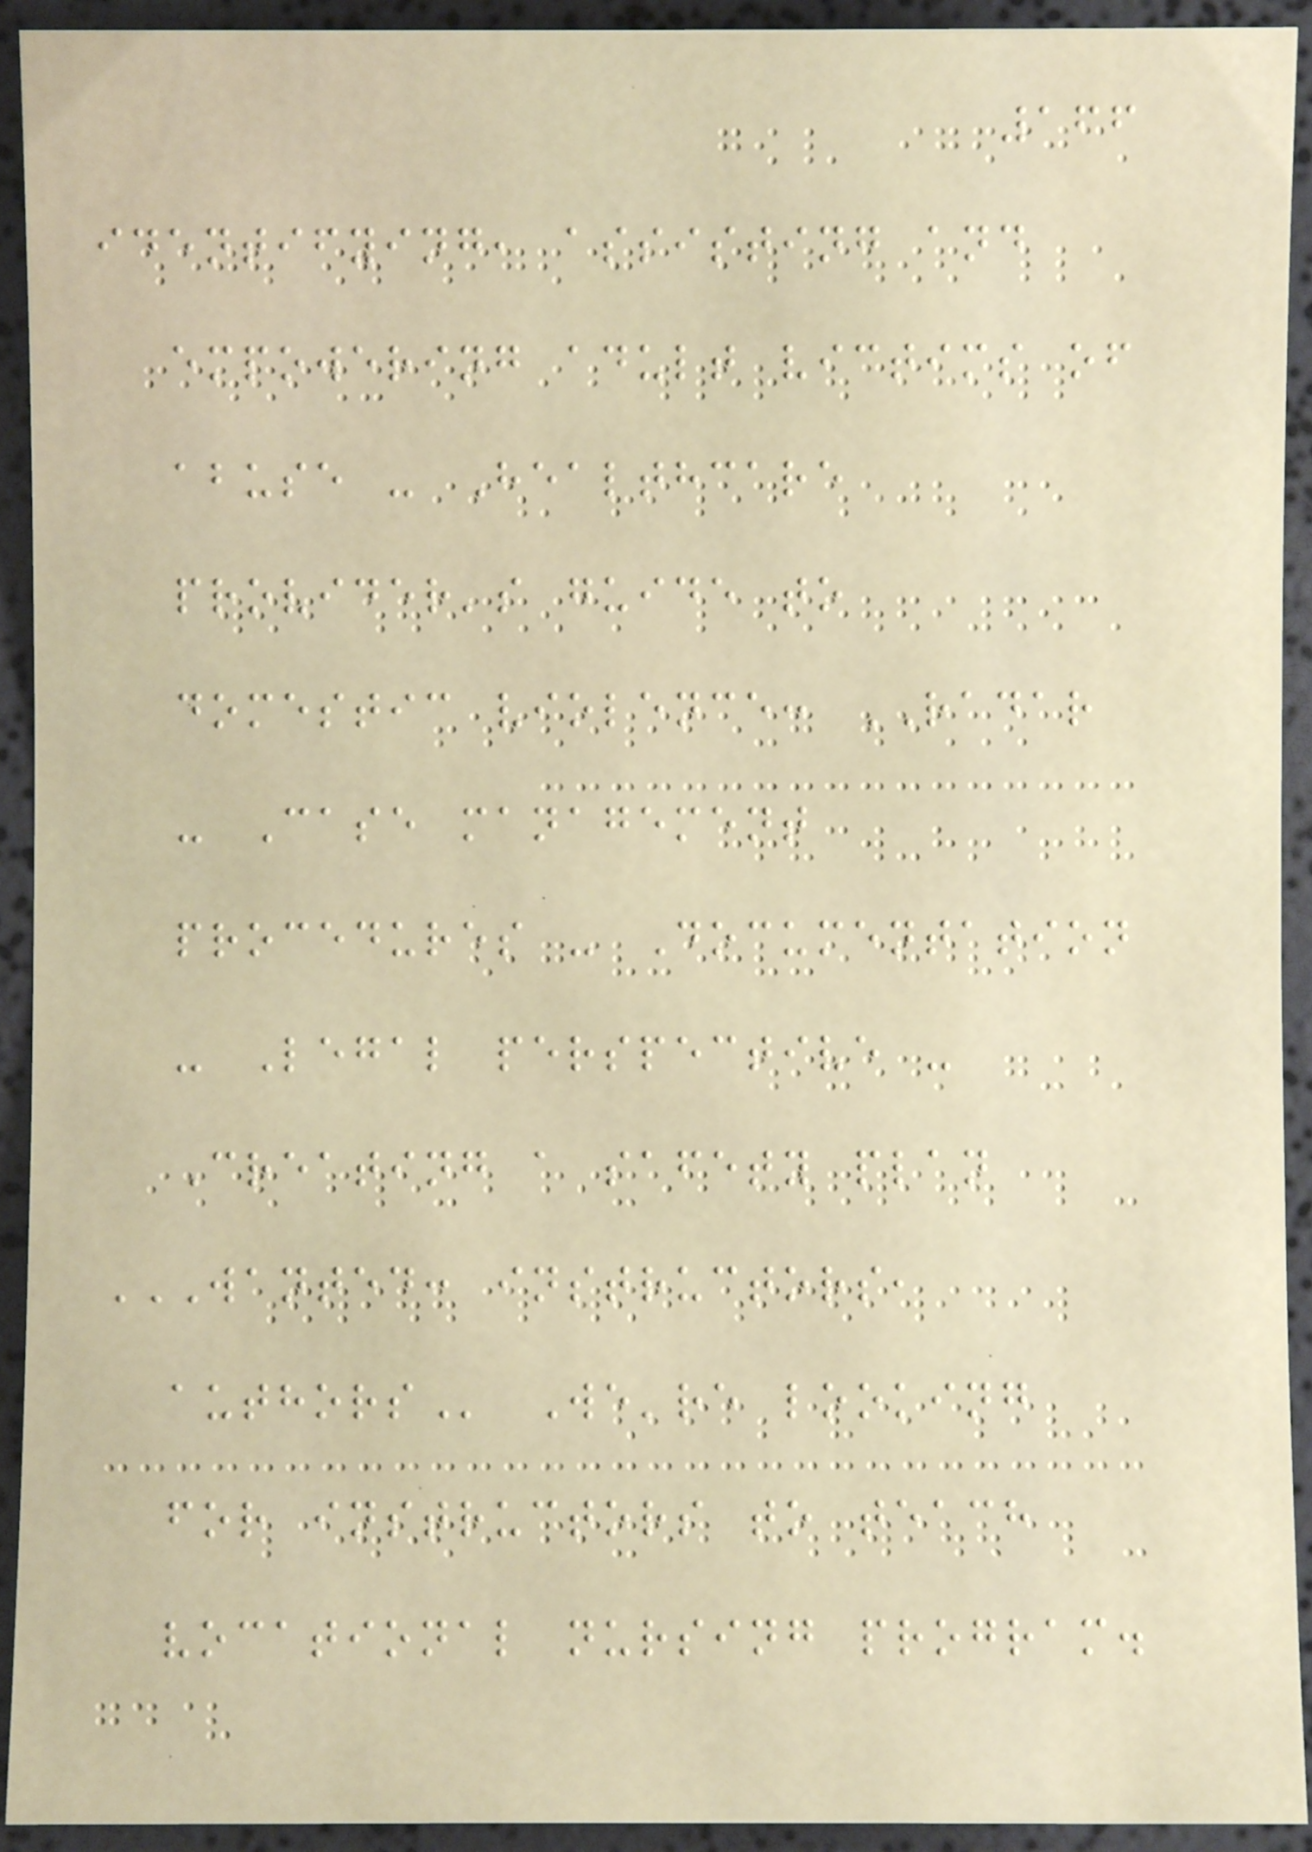166
identifying, assisting and
empowering adult victims of
abuse - Healthcare
provider's guide to
domestic violence: RADAR
- Case management
procedures - Documentation
- Legal perspective -
Creating a safety plan
WANTED: INSTRUCTORS,
AUTHORS We're looking
for instructors to teach
vocational nursing program.
